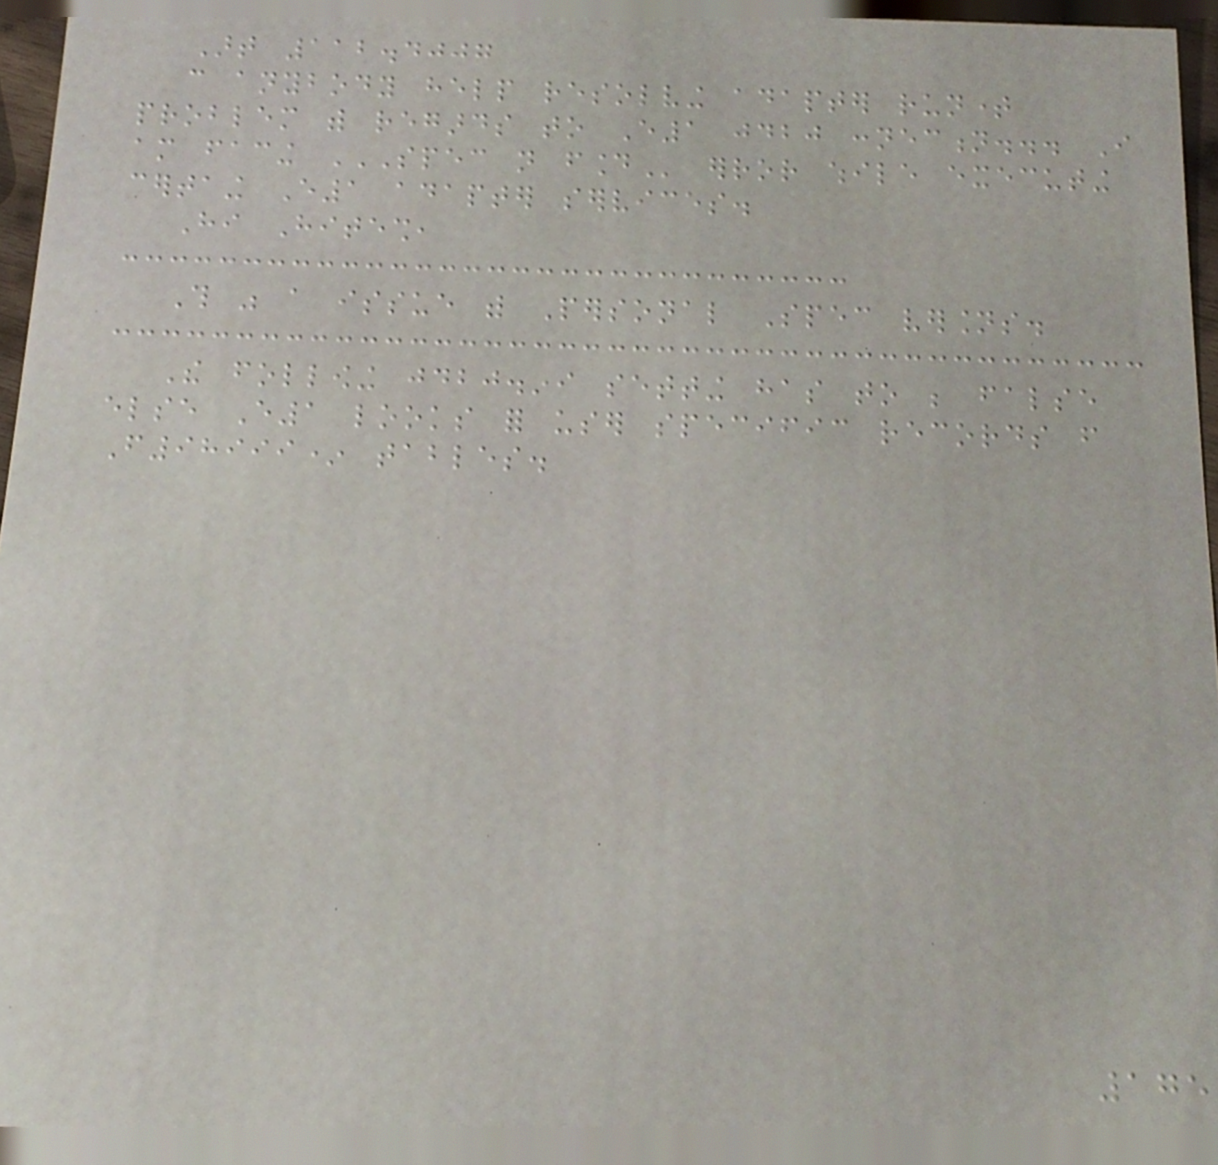Art 112.4007
can anybody help resolving adapter runtime
problem with regards to E1 jdbj connection... I
am facing SPEC NOT FOUND error while executing
certaing E1 adapter services.
Hi Hitesh,
This was a issue with Personal Spec versions.
The following jdbj.ini setting has to be false
else E1 looks for user specific records from
F98999* tables.
175
